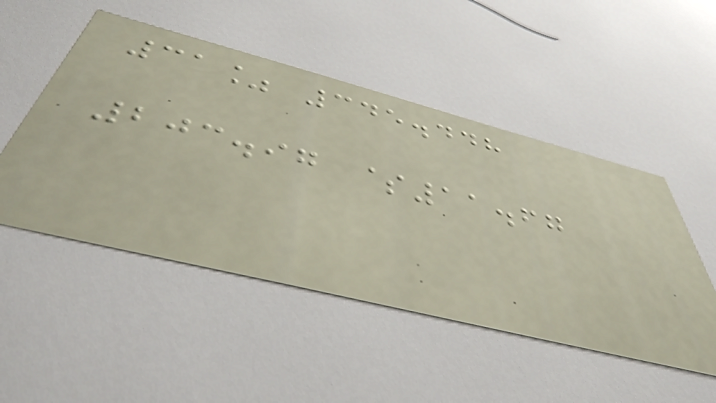31% 345.448
203.97 $11.67
